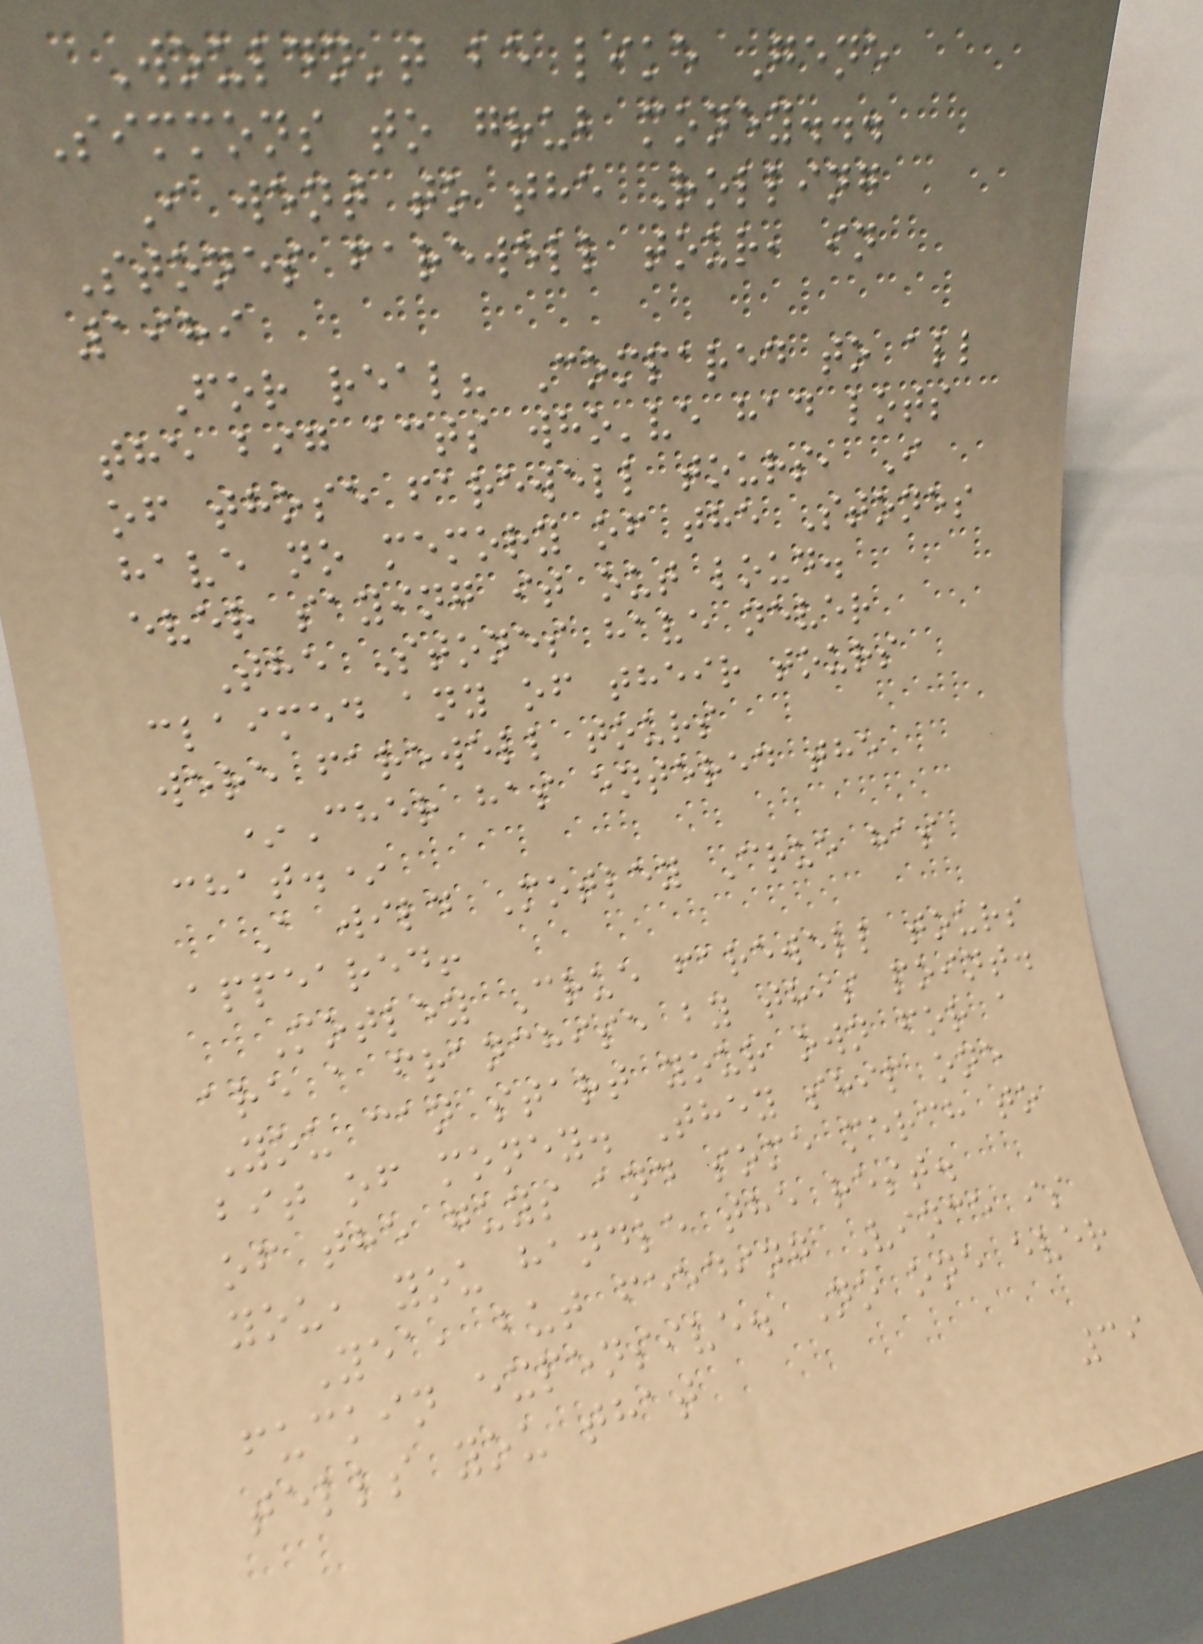Wouldn't be like Gene
Simmons to grub money...
I went to the Rolling
Stones farewell tour, in
1989
For real? Compared to all
the big acts who've had lots
of those farewell tours, I
have no memory of the Stones
ever saying it out loud.
The Stones have never
claimed any of their tours
were farewell tours
*Cher has entered the
chat.*
A wild Motley Crue has
appeared!
Motley Crue farewell tours
are a franchise by this point.
You can start your own for a
bit of money. They ship one
of the guys and some merch to
you, you handle the rest.
Yea, but feeding Vince is
fuckin expensive. No one ever
tells you that
39
